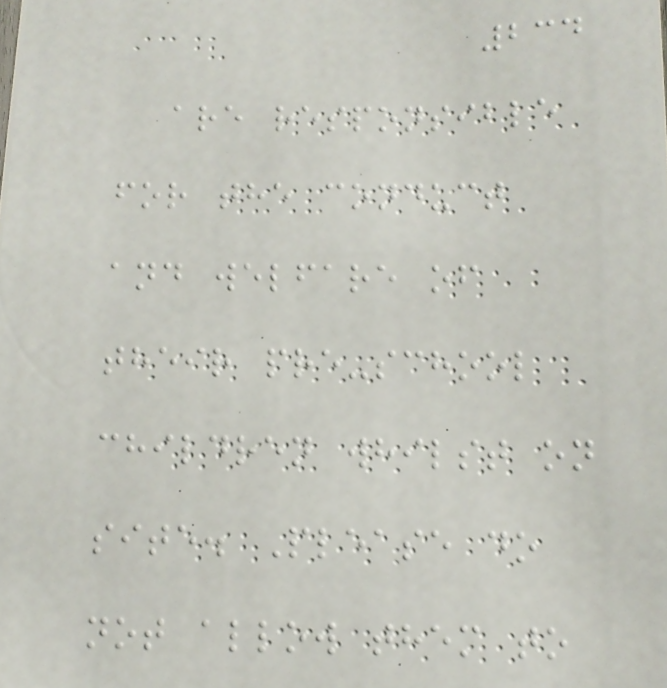234
are responsible
for the conduct
and welfare of
their pre-school
children whilst on
site. Please do
not allow them to
